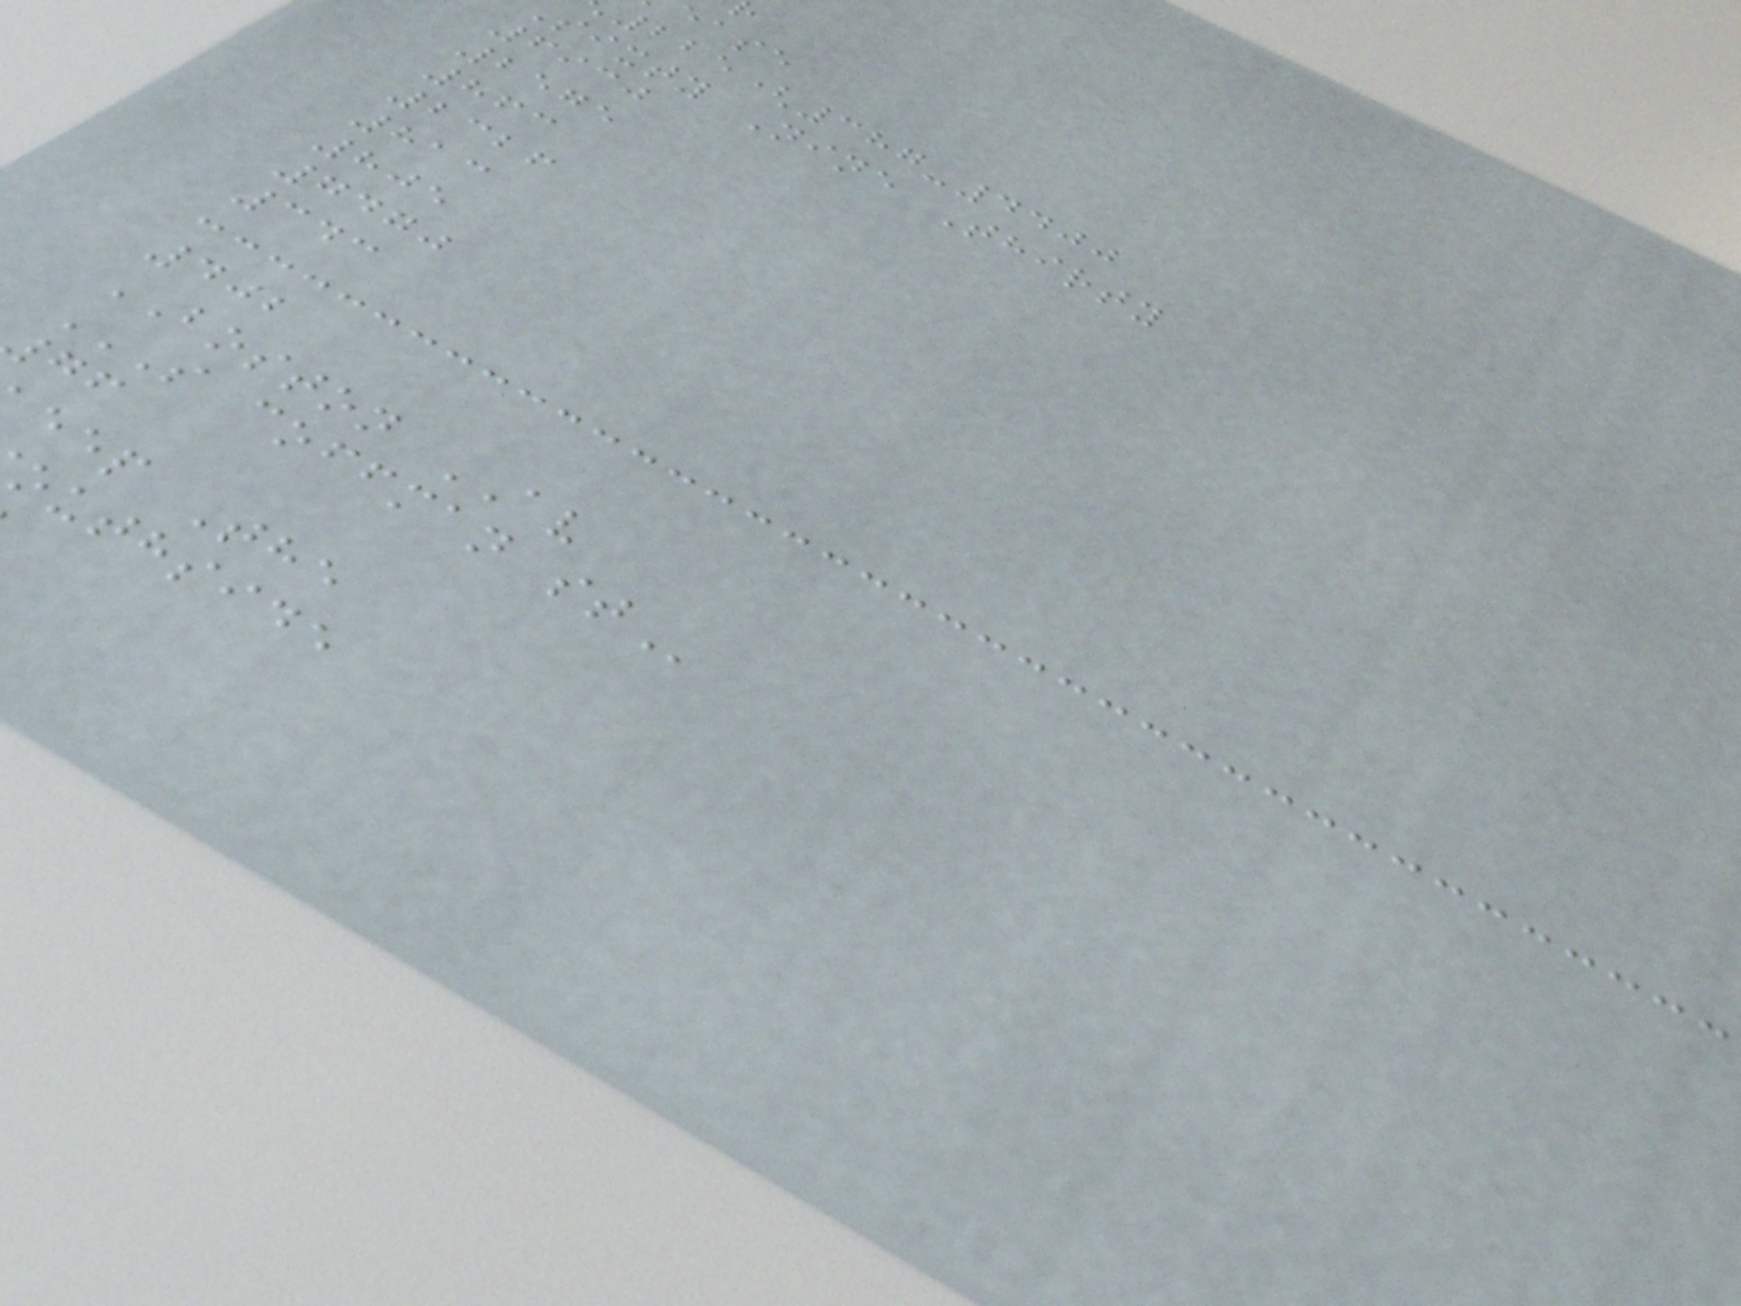ease
225(387-4400
sixty Nine Thirty
6930
2575
863
2326
813
805
7470
343
402
BOSTON AV
S COFFMAN ST
eep The
outhside
